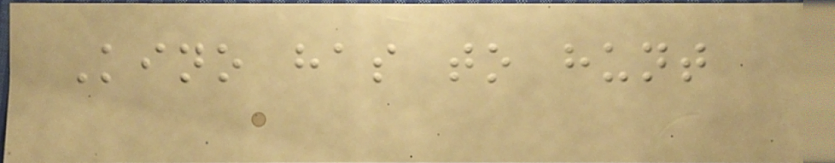Kino has to hunt
